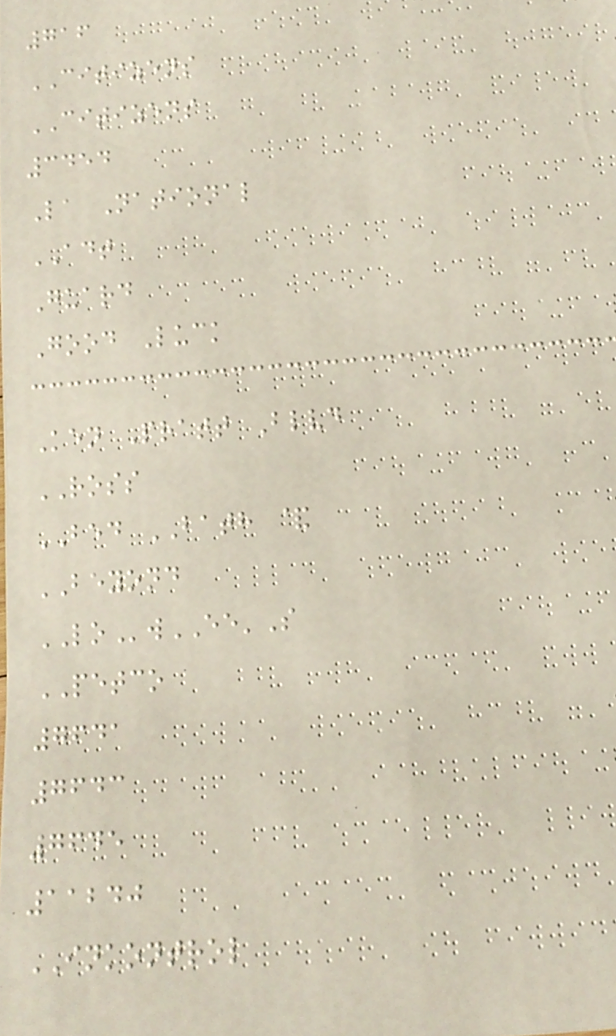716
CITIZENS
CITIZENS
3454
La National
ADT
Guard
Good Luck
Ken Pratt Blvd
ROSS
BED BATH &
BEYOND
LOwEE'S
PETCO
7641
7643
7645
11240
INKONTROL
